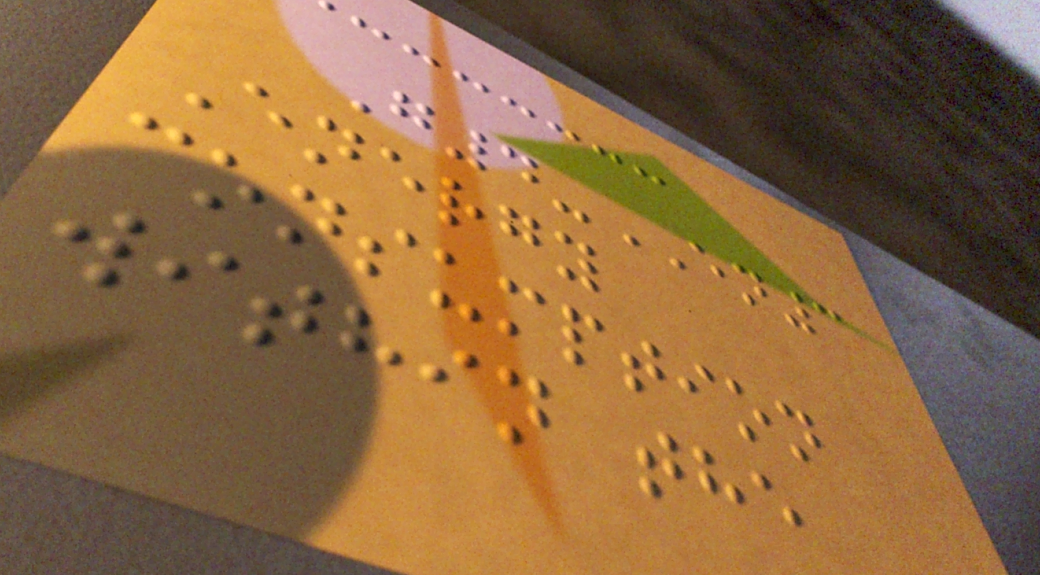G4-EN3
Energy
consumption
within the
